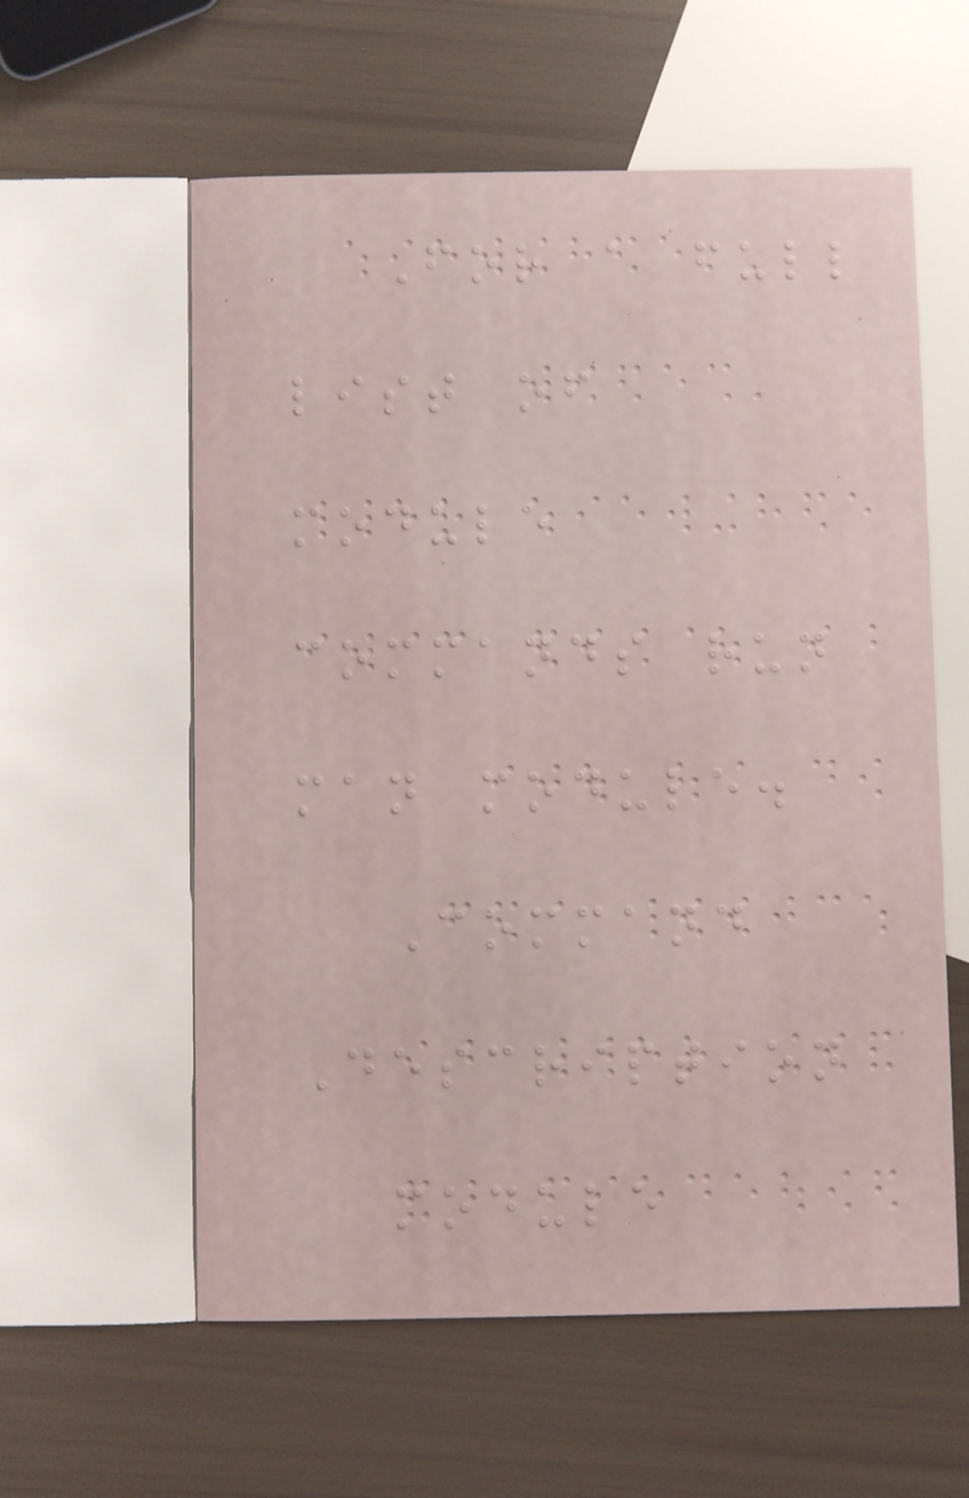For a full
list of
module
commands run
man module.
Command
Description
module
